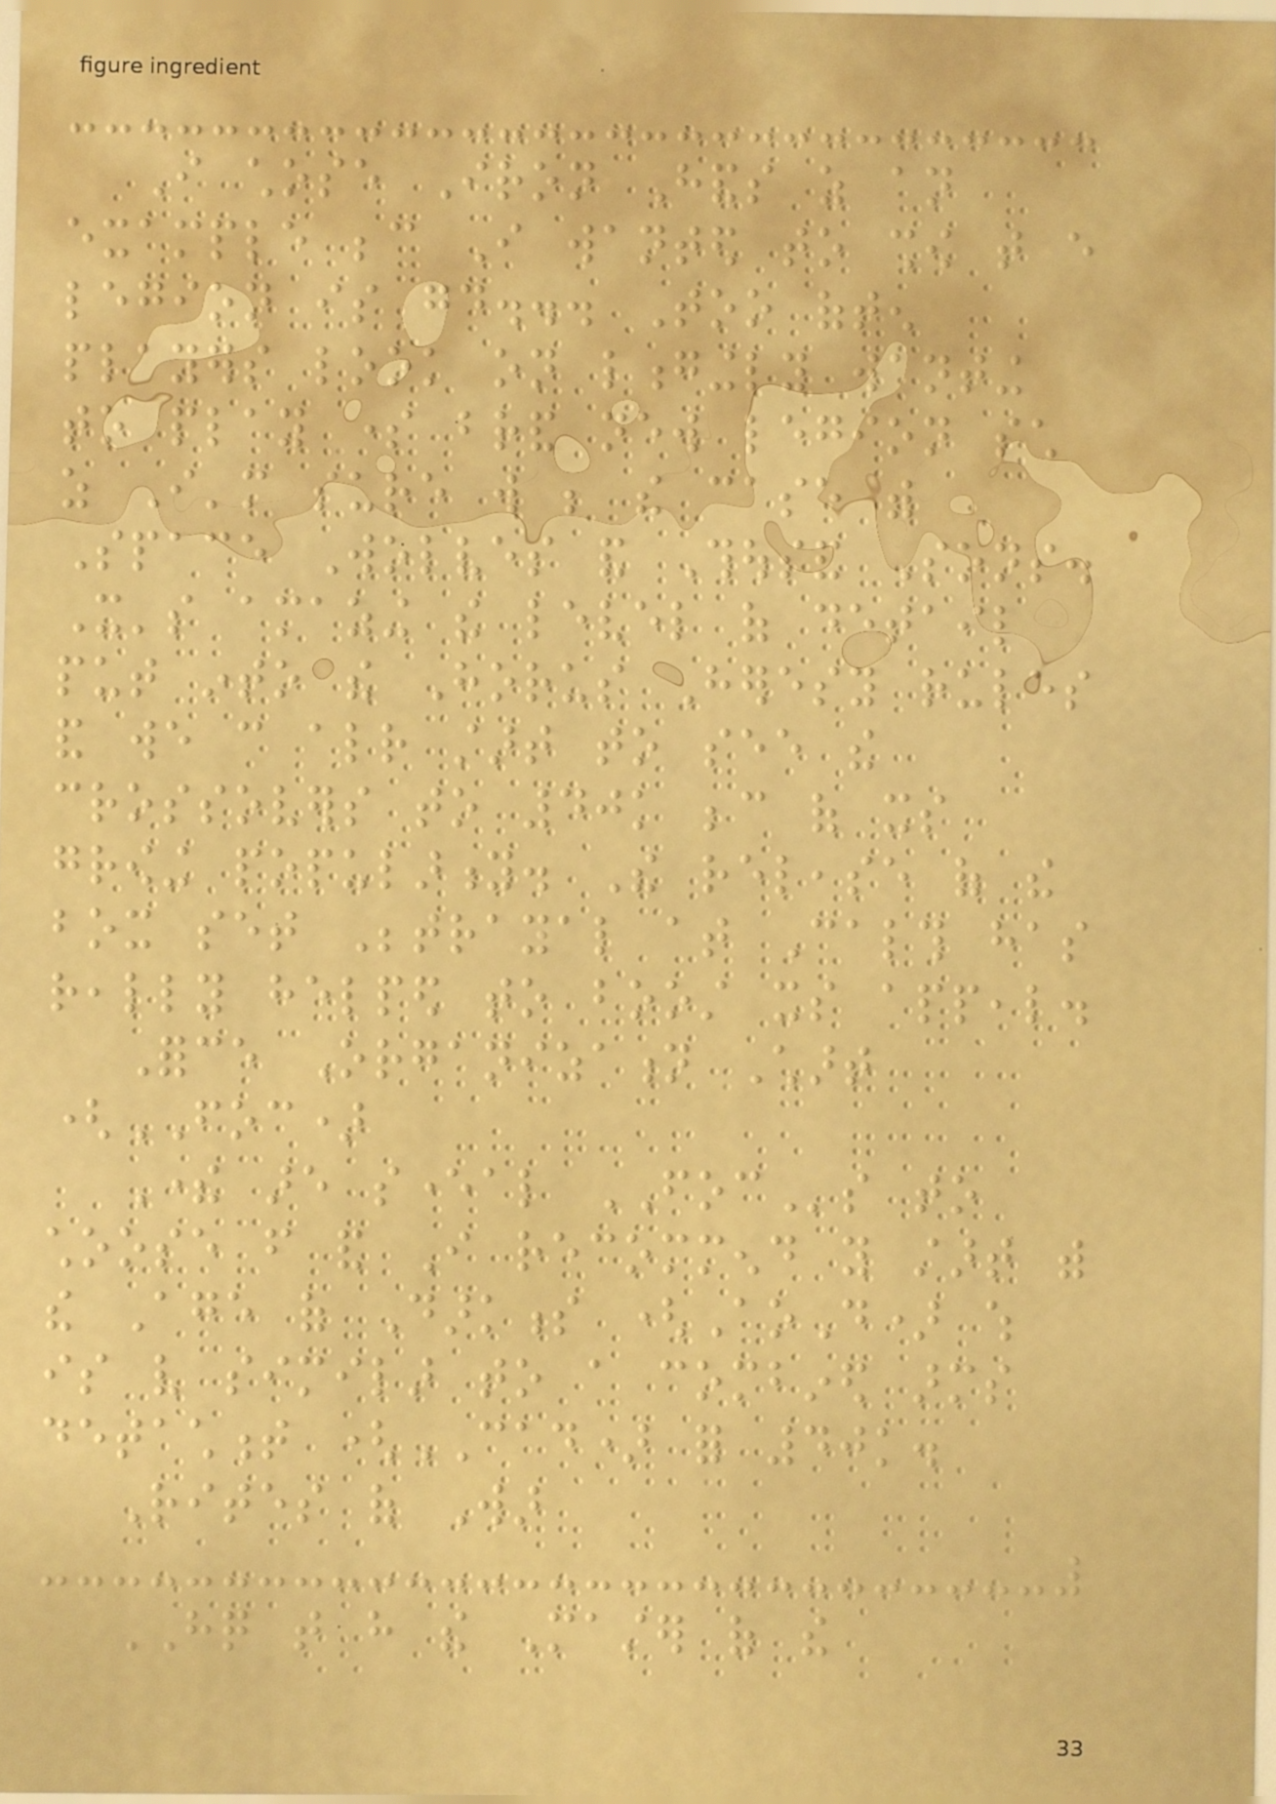I chose Iron Hands as an
example because I wanted to show that every
legion is good... Too often
players look on longingly wanting
to play some brand new legion such
as I'm sure will be the case with
Space Wolves and Thousand Sons.
It's amazing the level of detail
put into the Horus Heresy rules
and we can already start to see the
crossovers to 40k because of its
growing popularity. The release of the
box set Betrayal at Calth has
really helped to boost its appeal.
Force Organization Chart
(FOC)
There are several FOCs to
choose from and I recommend you start with
the Age of Darkness (AoD) which
is very similar to a combined arms
detachment (CAD) for 40k.
Rites of War
HQ that have the Master of the
